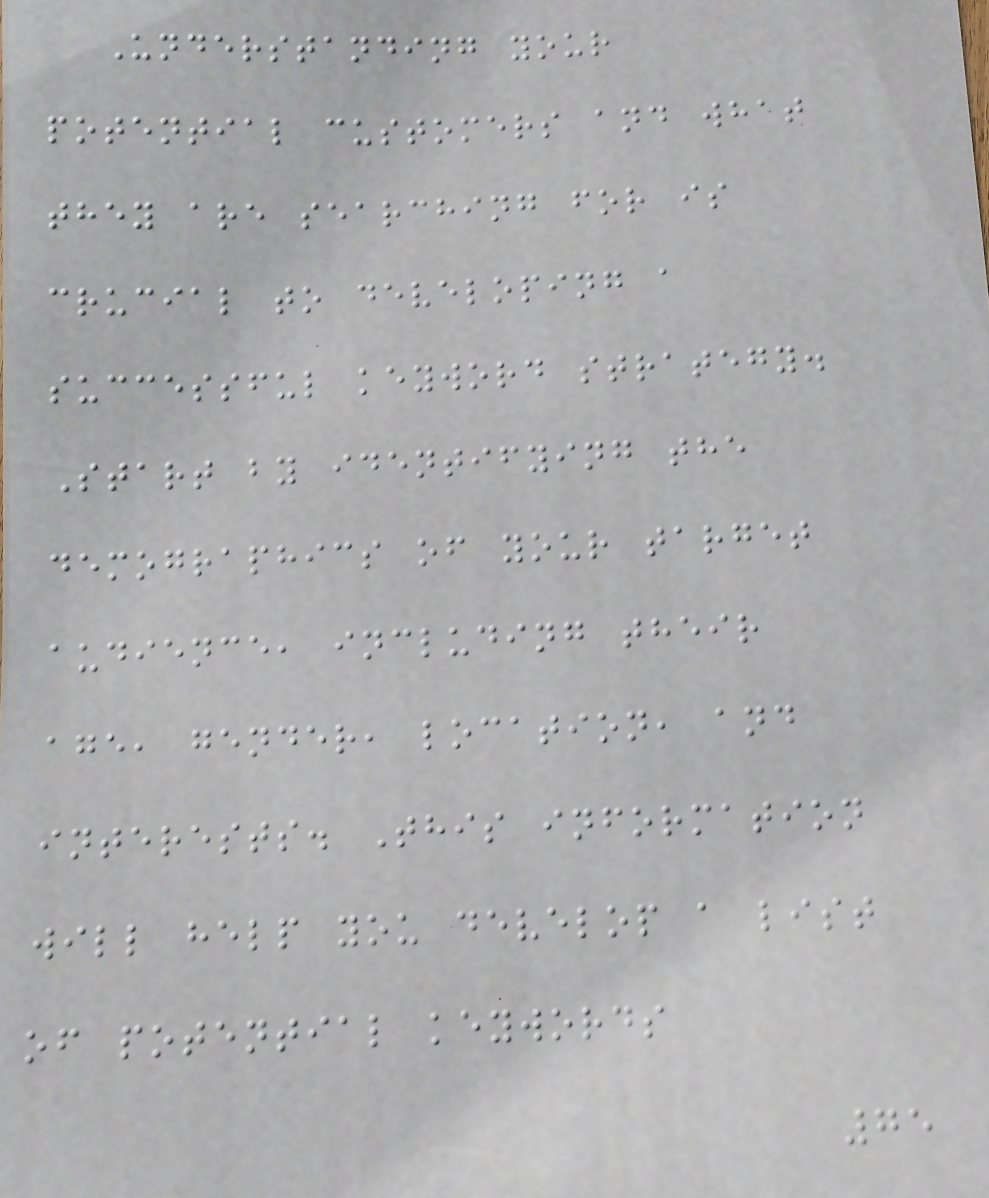Understanding your
potential customers and what
they are searching for is
crucial to developing a
successful keyword strategy.
Start by identifying the
demographics of your target
audience, including their
age, gender, location, and
interests. This information
will help you develop a list
of potential keywords
75
